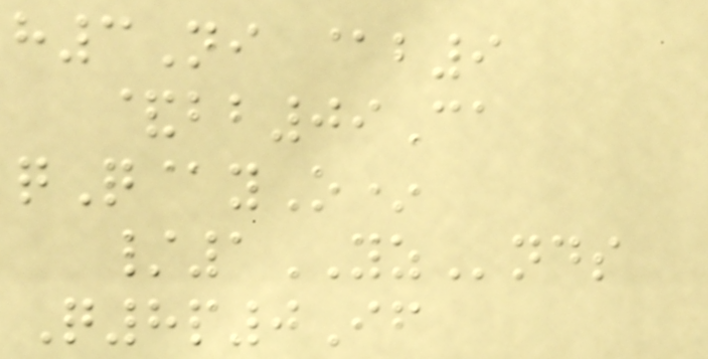h3Ni @b9
&bb09Ca
qQ@yO*
/1YZnds
Q8p0If
